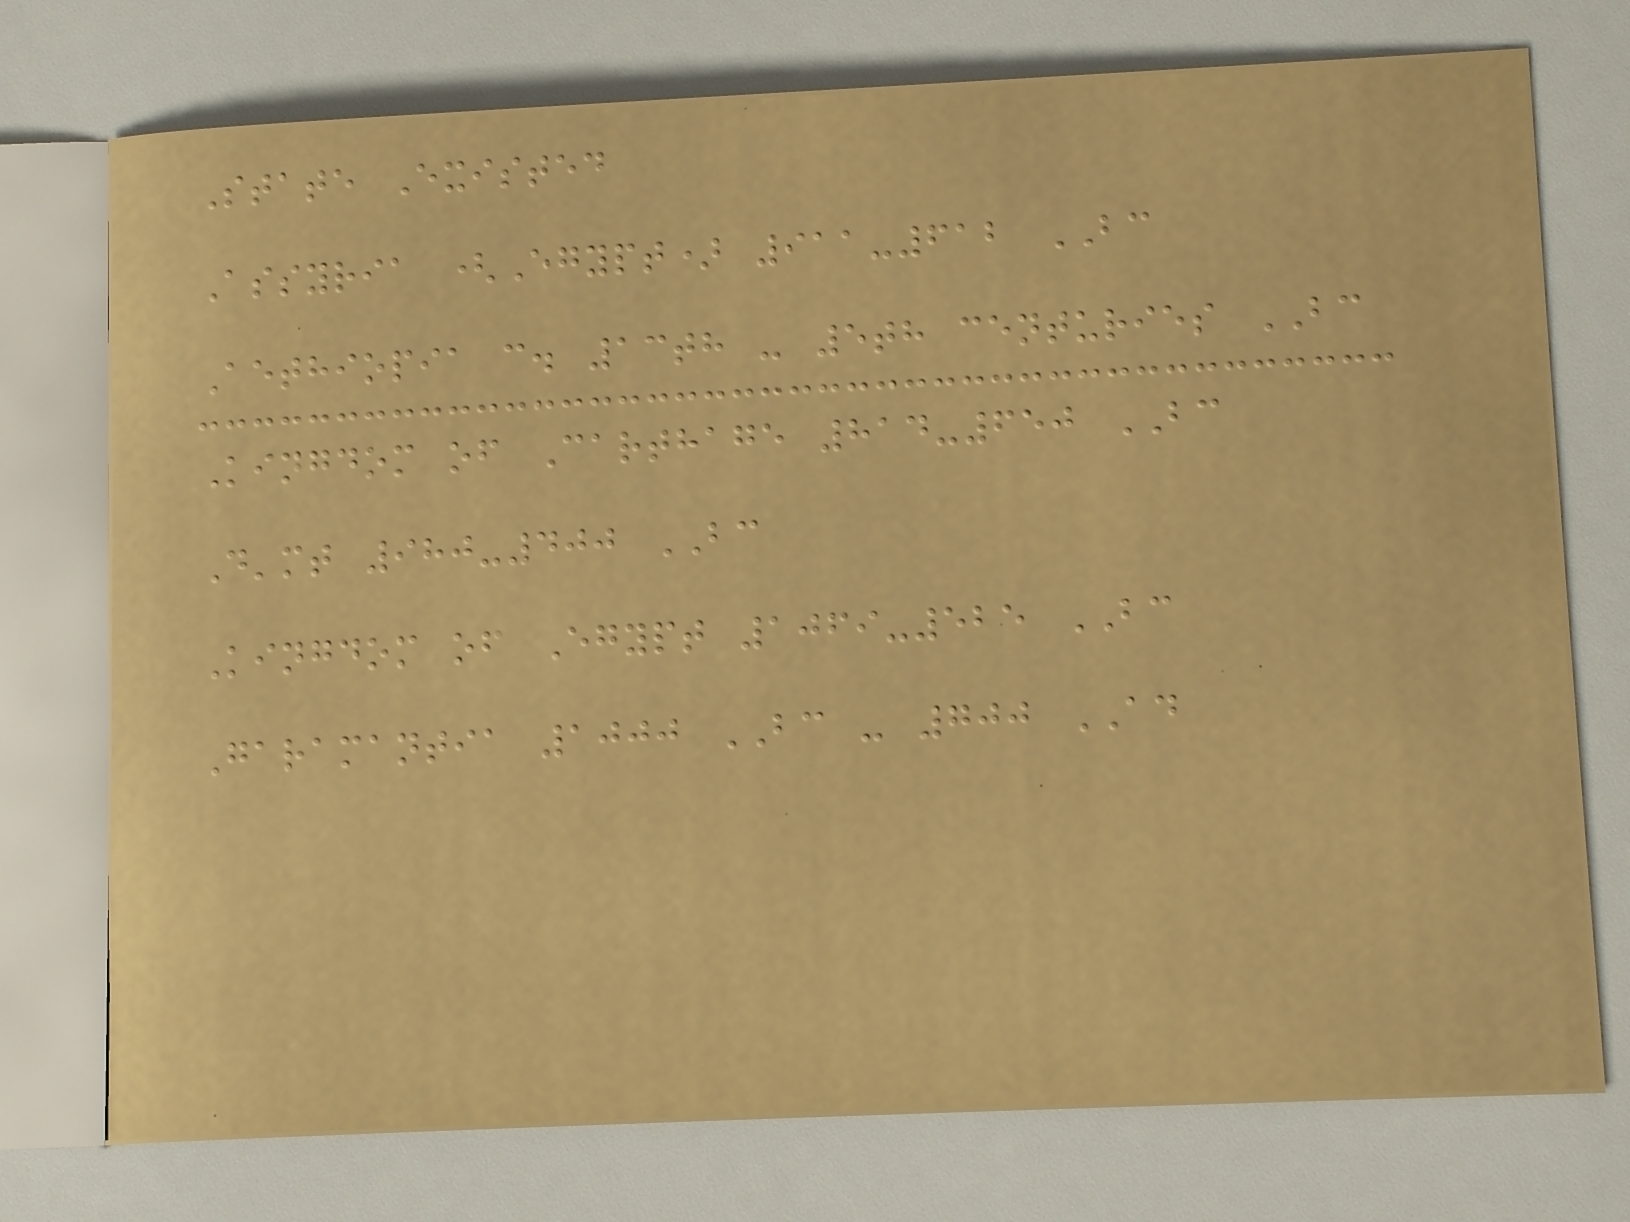State Existed
Assyria (Egypt) 911-612 BC
Aethiopia c. 13th - 5th centuries BC
Kingdom of Carthage 814-650 BC
D'mt 980-400 BC
Kingdom of Egypt 1069-525 BC
Garamantia 1000 BC - 700 AD
